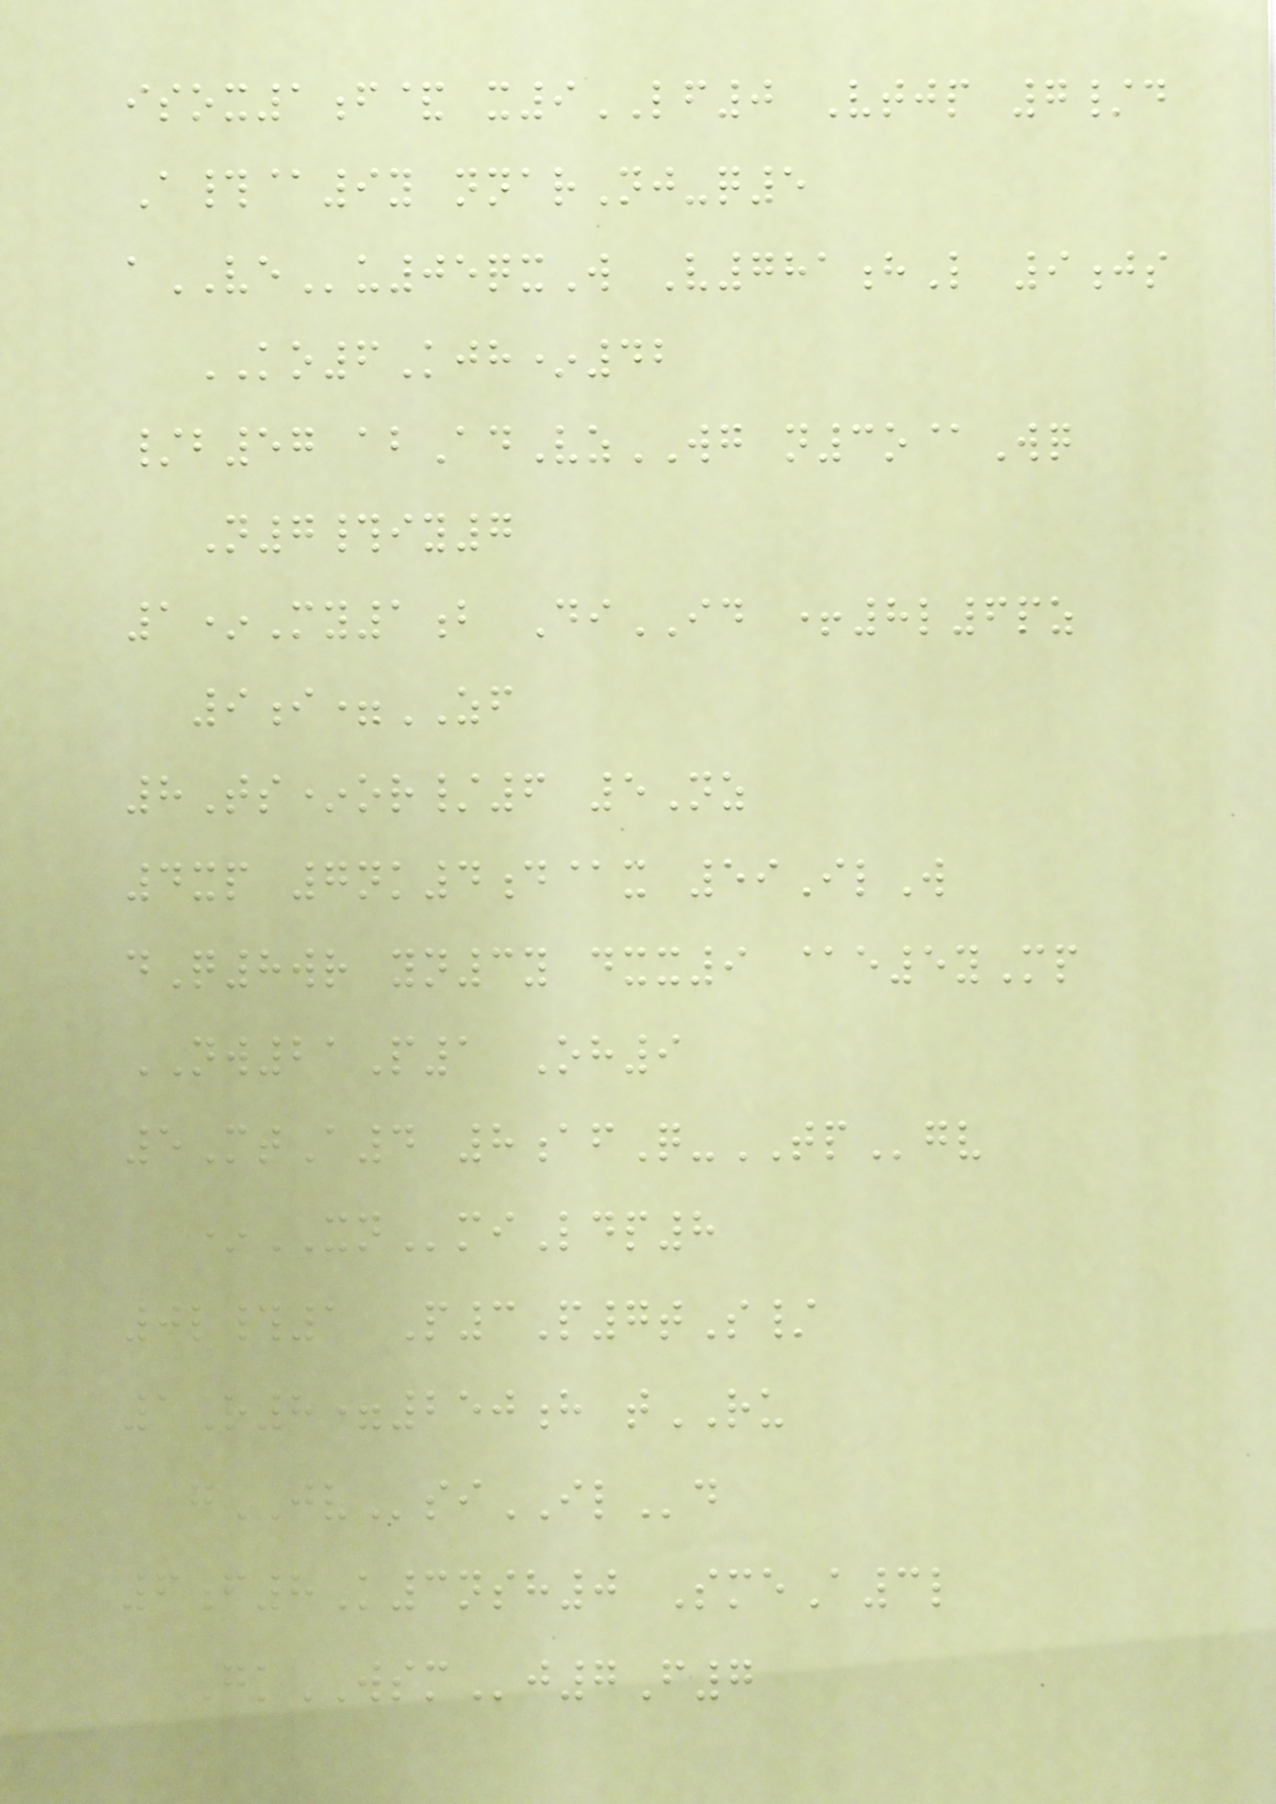isox1f& x9LF0 Vtjp 7/d
A#@9y nnarNj-q5
aVEu05qxW V781hL 9js
KO6Kjh*42
/b57 abAdVzWG n3o@Wq
N7#iy7
1*My1b DiID +8l6pz
9i=ZF
8Ts*or/6 5Nz
4xp 7nk4d@x 59IlW
dQ8wr yn3y dxx9 @e5yMp
NW21P1 Oh9
5MtA4 8afQ-TPgv
*XNmiLdp8
0l#1 P3P7tS/
1R8=250h tRU
gJVsiILd
6f8K3nsh0 SmeA3l
GkWSMj7F7
